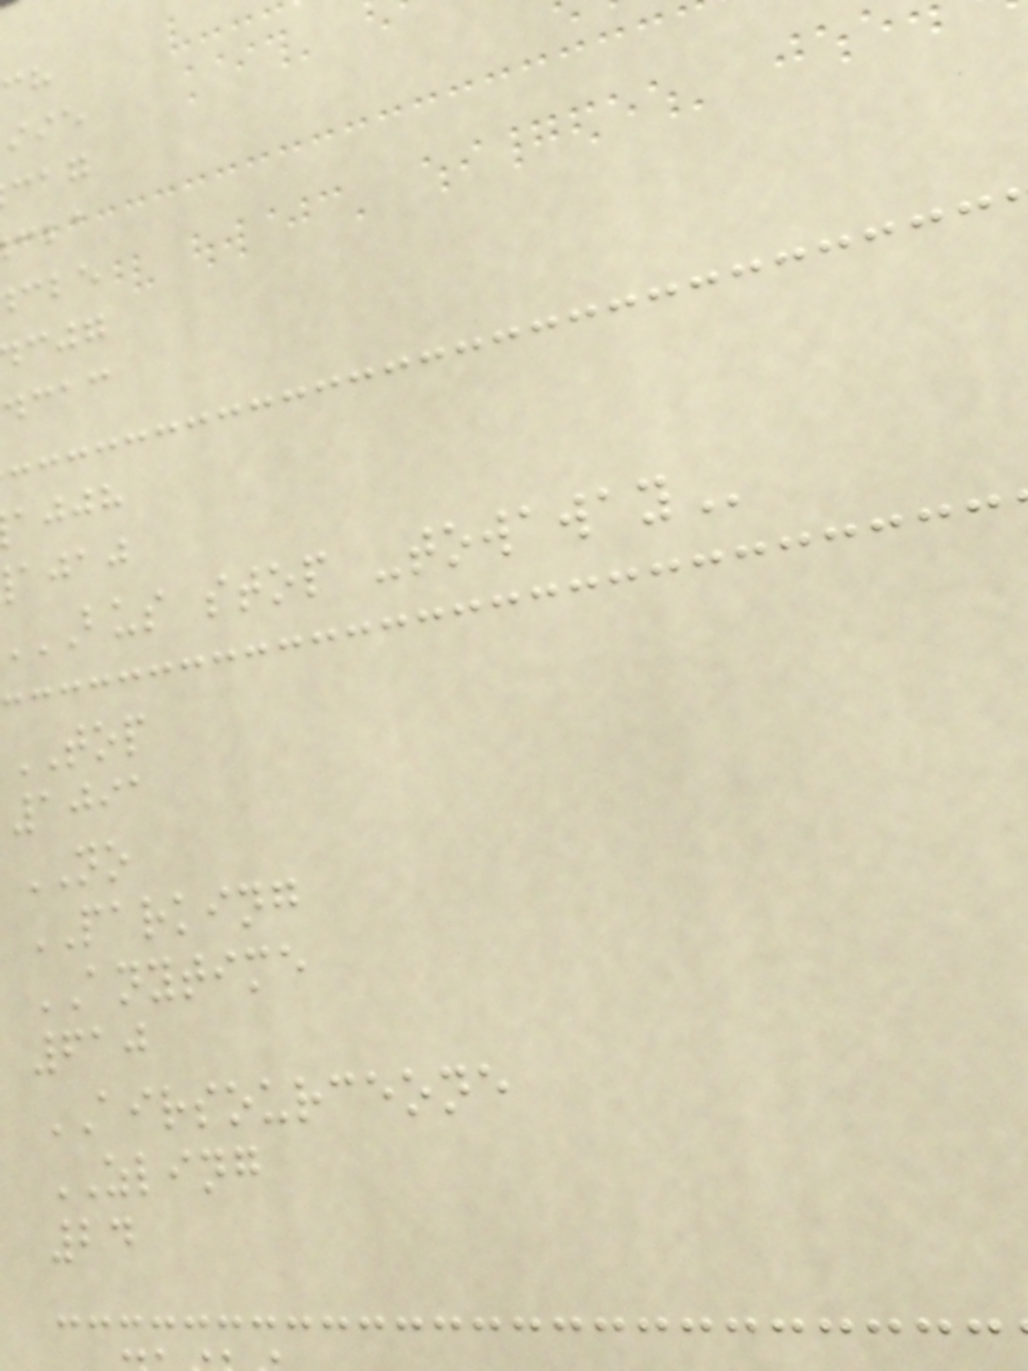dcac
ajjh
ajaj
BUS stop
TOP
1091
NO
PARKING
ANYTIME
610
AIRSOURCEONE
ZLING
24
